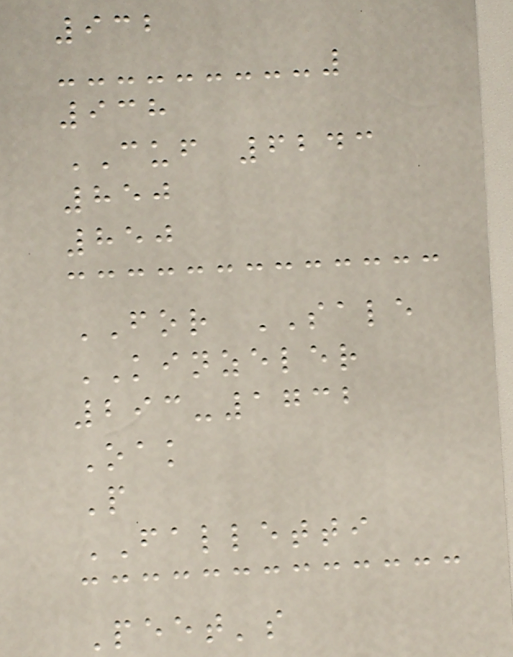932
938
CUF 6243
850
850
FOR SALE
KINZELER
293-1732
Oak
P
FALLETTI
Peet's
